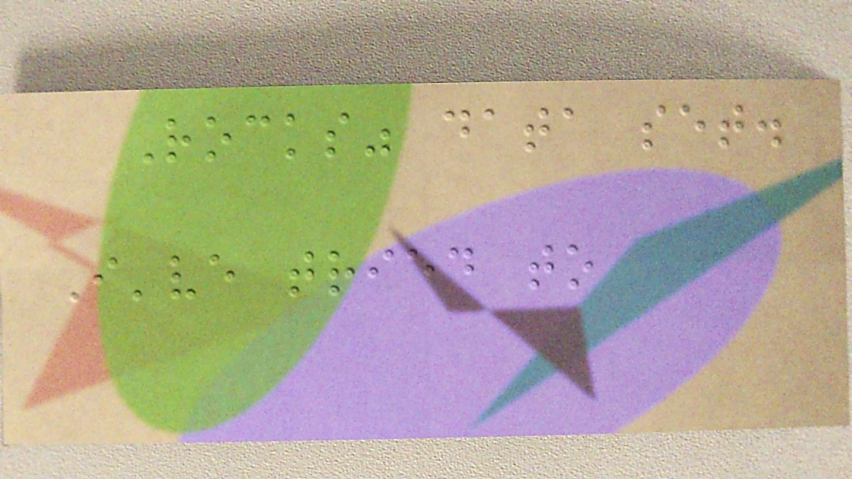Rocks" data set.
I've tried to
